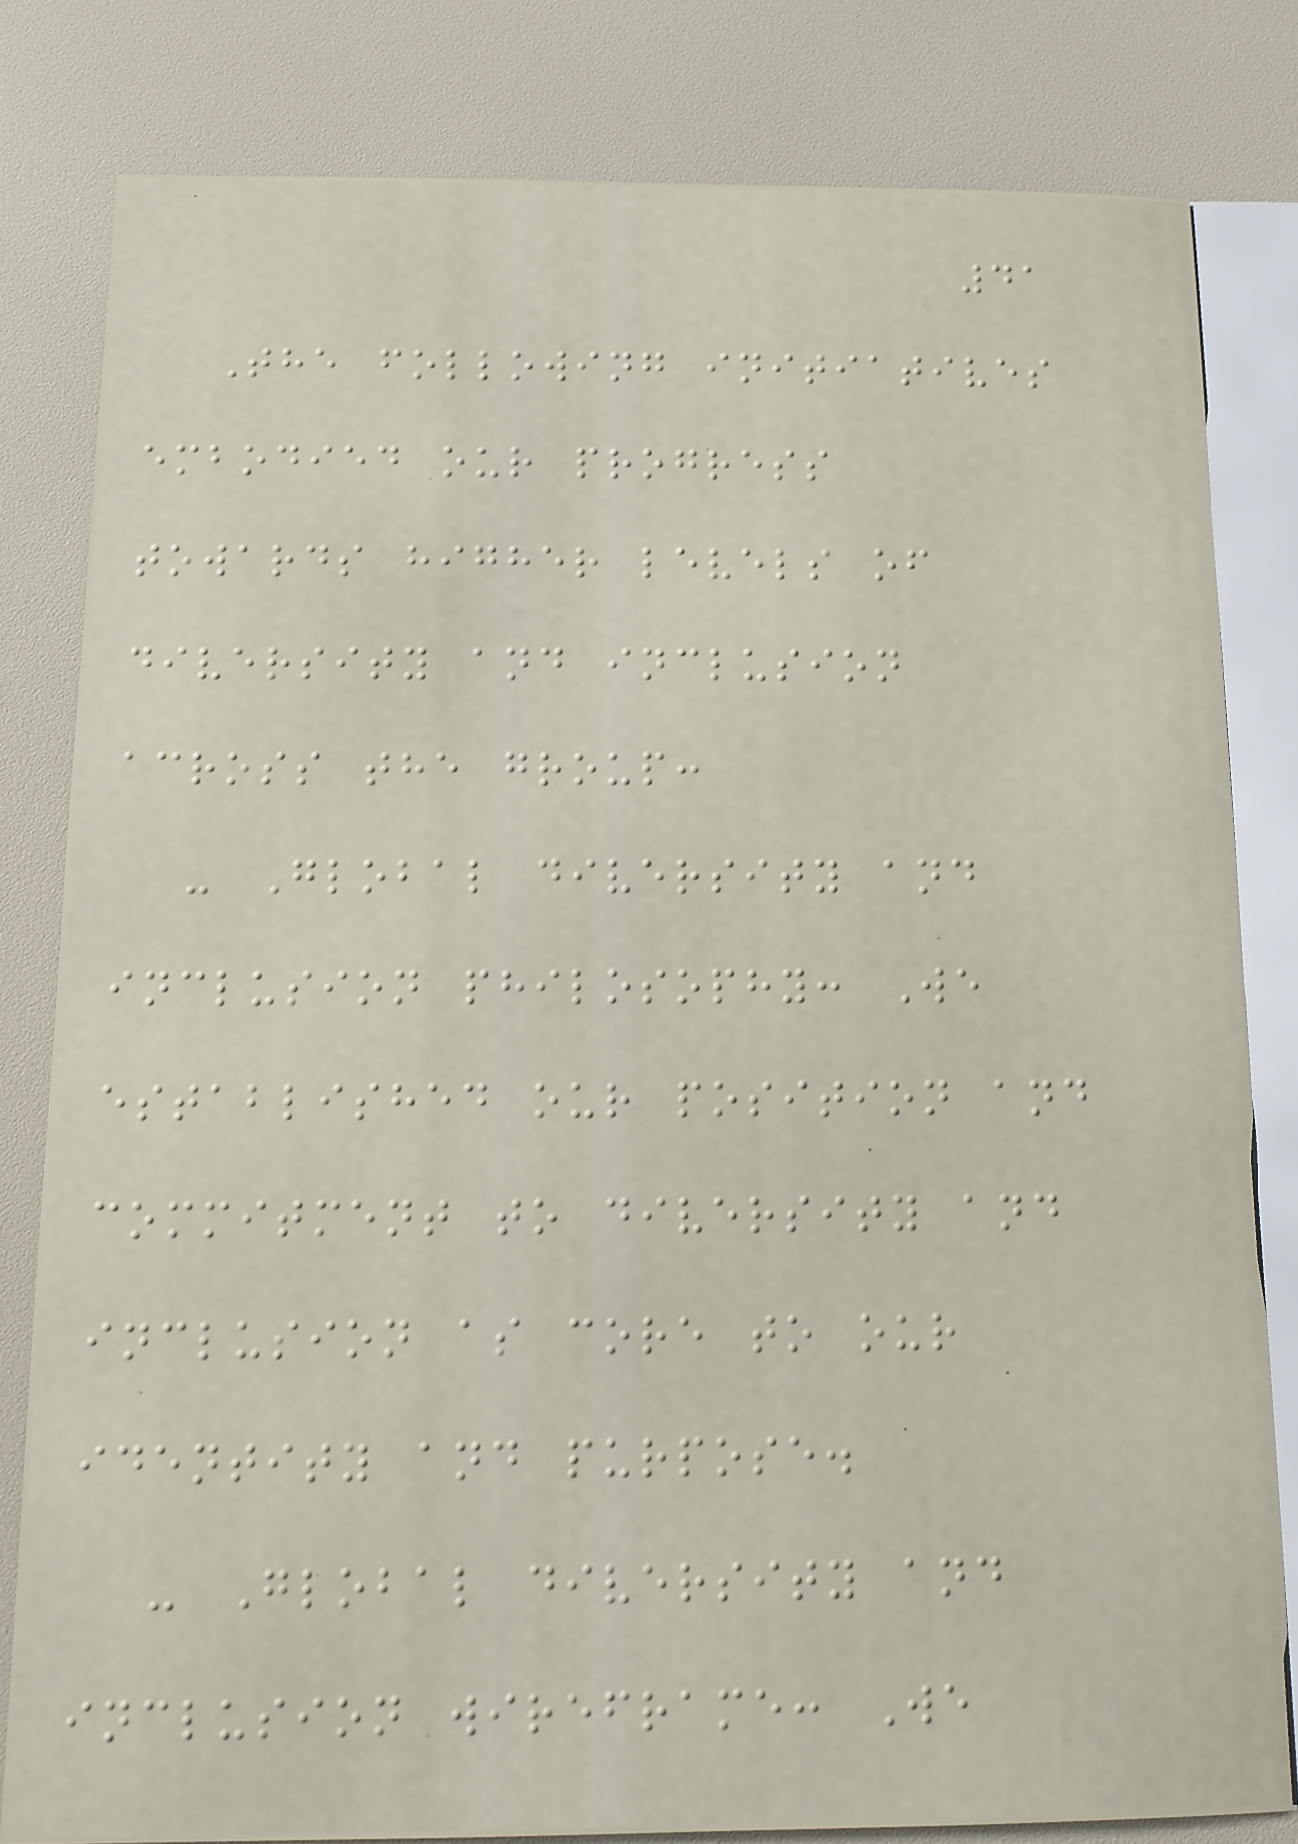41
The following initiatives
embodied our progress
towards higher levels of
diversity and inclusion
across the group:
- Global diversity and
inclusion philosophy: We
established our position and
commitment to diversity and
inclusion as core to our
identity and purpose.
- Global diversity and
inclusion wireframe: We
